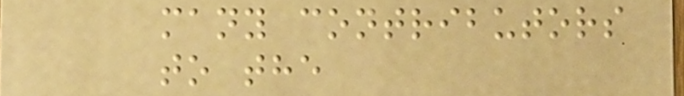many contributors
to the
